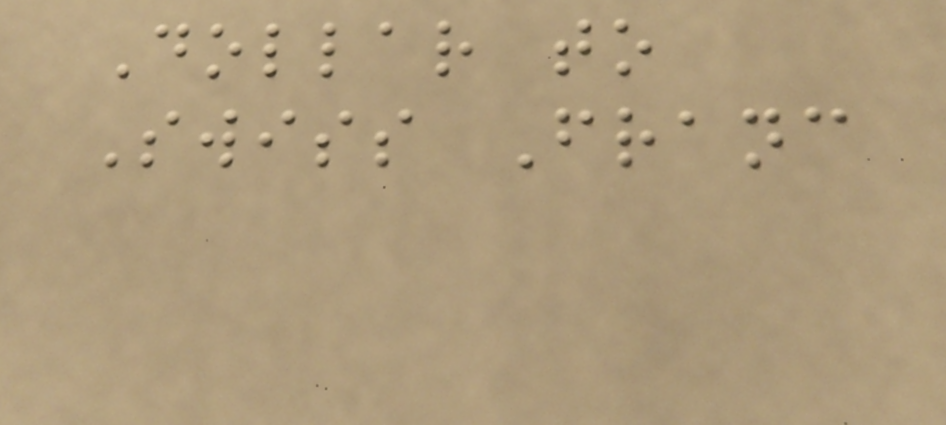Dollar to
Swiss Franc
